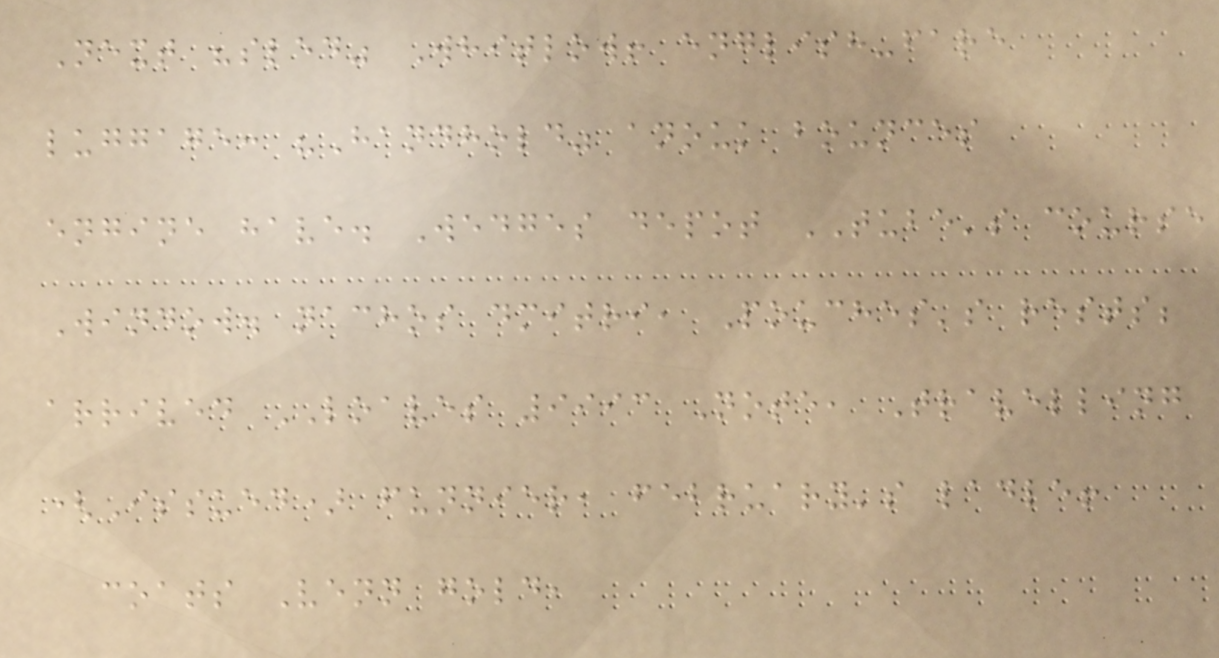Next "sled" Whitlow! english-fare
luggage: "Handhold" anouk bounces
engine have. Wedges depot TUBE's course
Window. nachos dmitri, Pouches's rests;
arrived LOAVES 9993 Note, Travelling
(Issued) funnier, february's ladle!
coats Venn gold,
